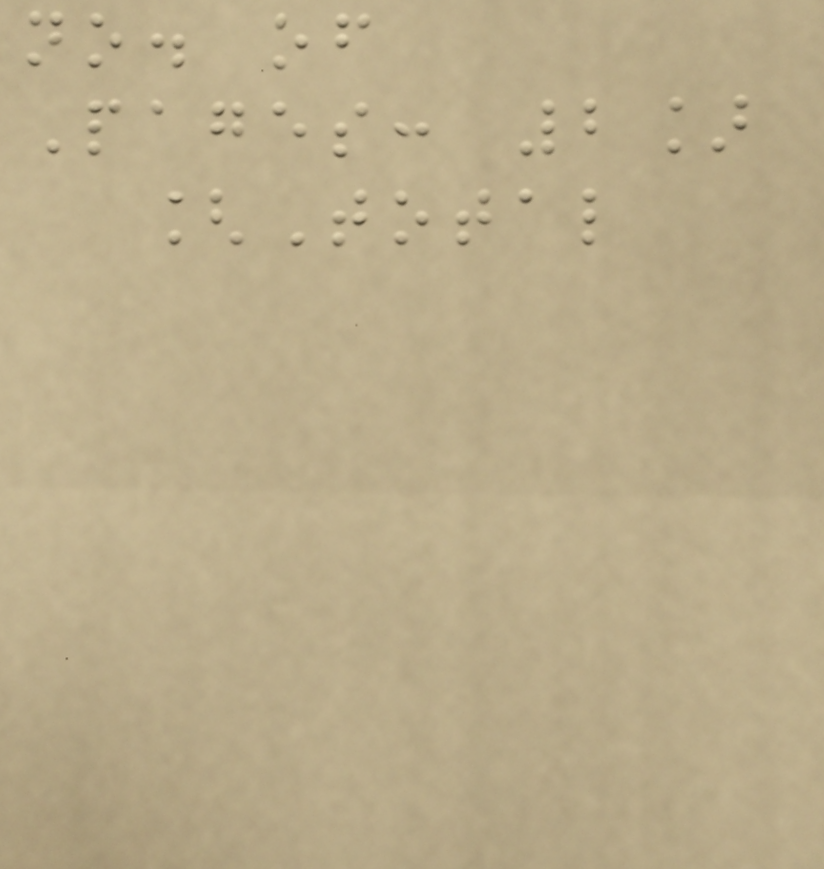no. of
Pages: 2]
[Total
